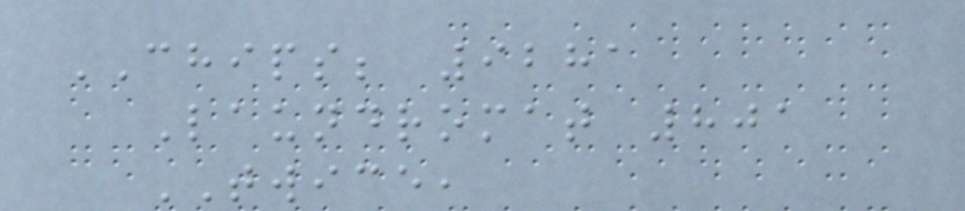CHIPS; 9281
Laundromat 801
TWICE,
